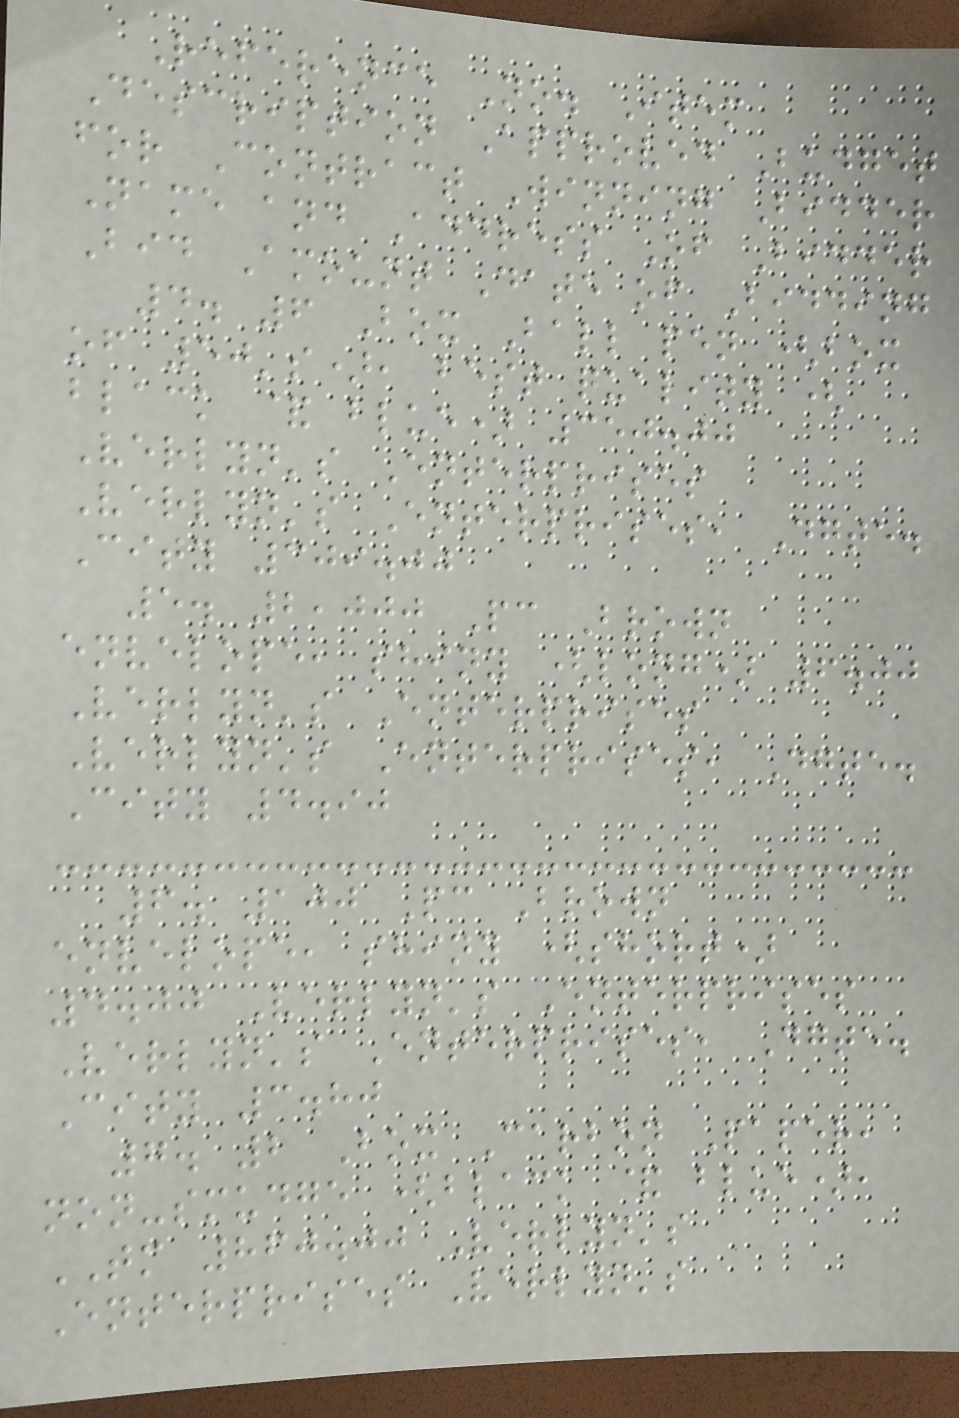Reference No. Item
Description Approved Budget
for Contract Winning Bidder
Name and Address Of Bidder
Bid Amount Date of Bidding
4. 6 Box Ball pen (box
of 50's), best quality (
black & blue) 350.00
Verlyn's Enterprises
Verlyn's Enterprises, Dgte.
City 309.00
5. 2,000 Pc Brown
envelope, shiny (long) 6.00
Verlyn's Enterprises
Verlyn's Enterprises, Dgte.
City 4.90
6. 100 Pc Brown
envelope, shiny (short)
4.00 Verlyn's Enterprises
Verlyn's Enterprises, Dgte.
City 3.80
7. 2 Box Carbon Paper,
non-smudge (black & blue),
TM 860.00 Verlyn's
Enterprises Verlyn's
